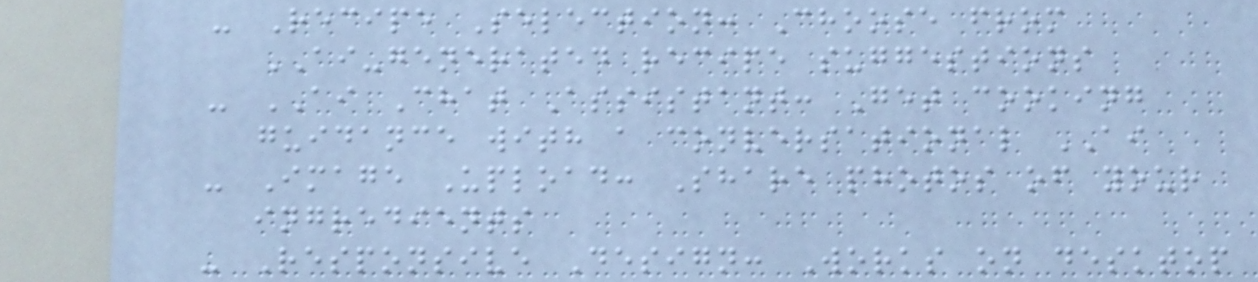- Recipe Selection: Choose from
AI-generated recipe suggestions
- AI Chat Assistant: Get cooking
guidance with a conversational AI
- Image Upload: Share photos of your
ingredients
- Responsive Design: Works on desktop
